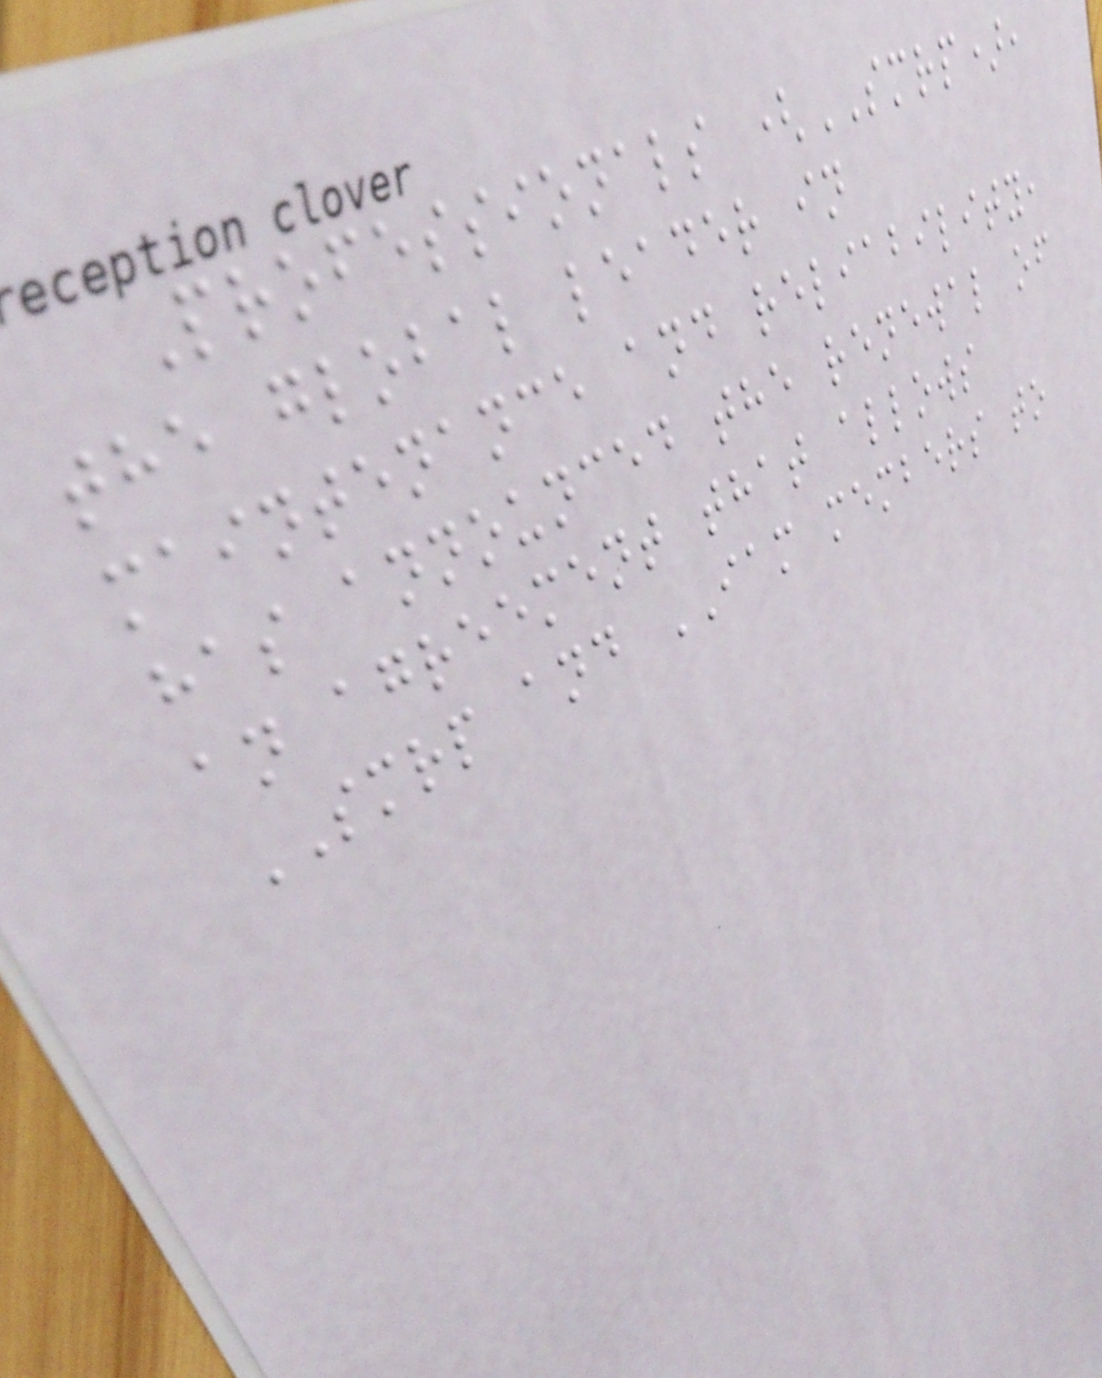Professionals (SMRP),
the global leader in
maintenance and reliability,
has announced the renewal of
an agreement that allows
SMRP and IAM members to
